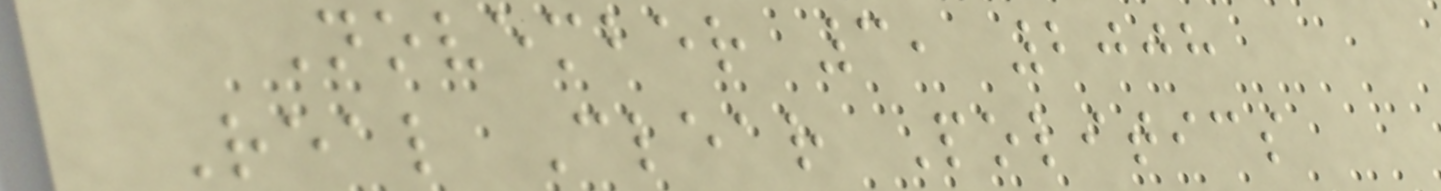November 3, 2008
Real Clear Politics
